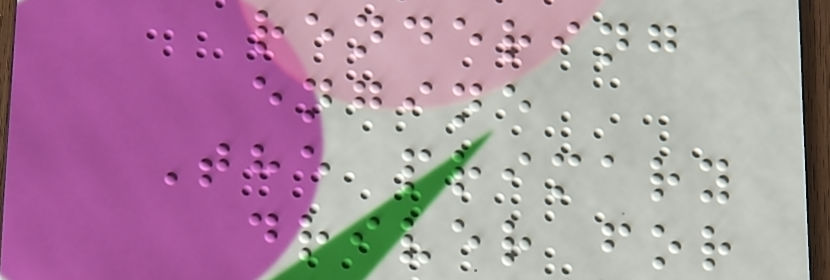rendering
engine
The primary
driver for
